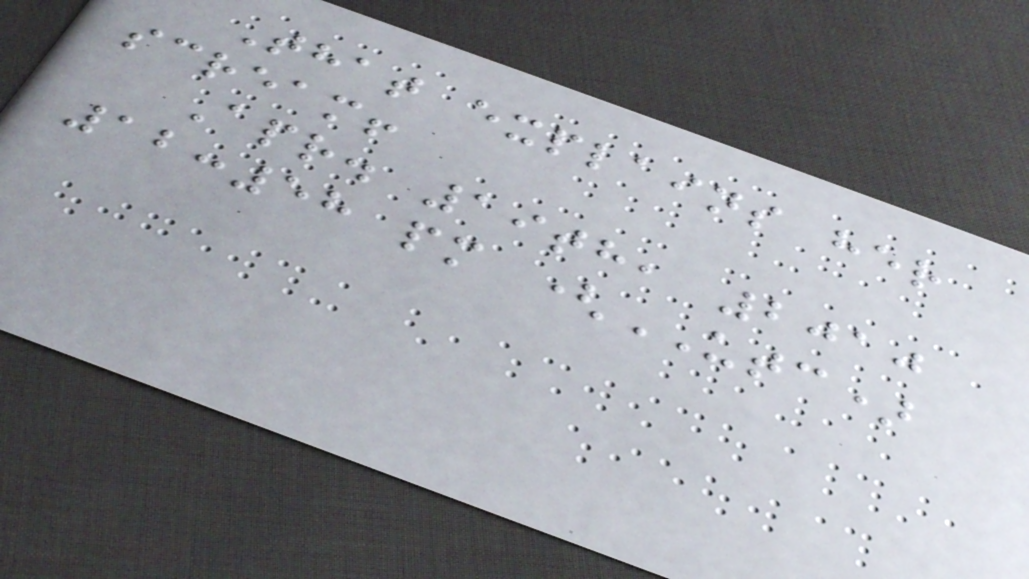That explains her
scream!
Apr. 19th, 2010
12:58 pm (UTC)
